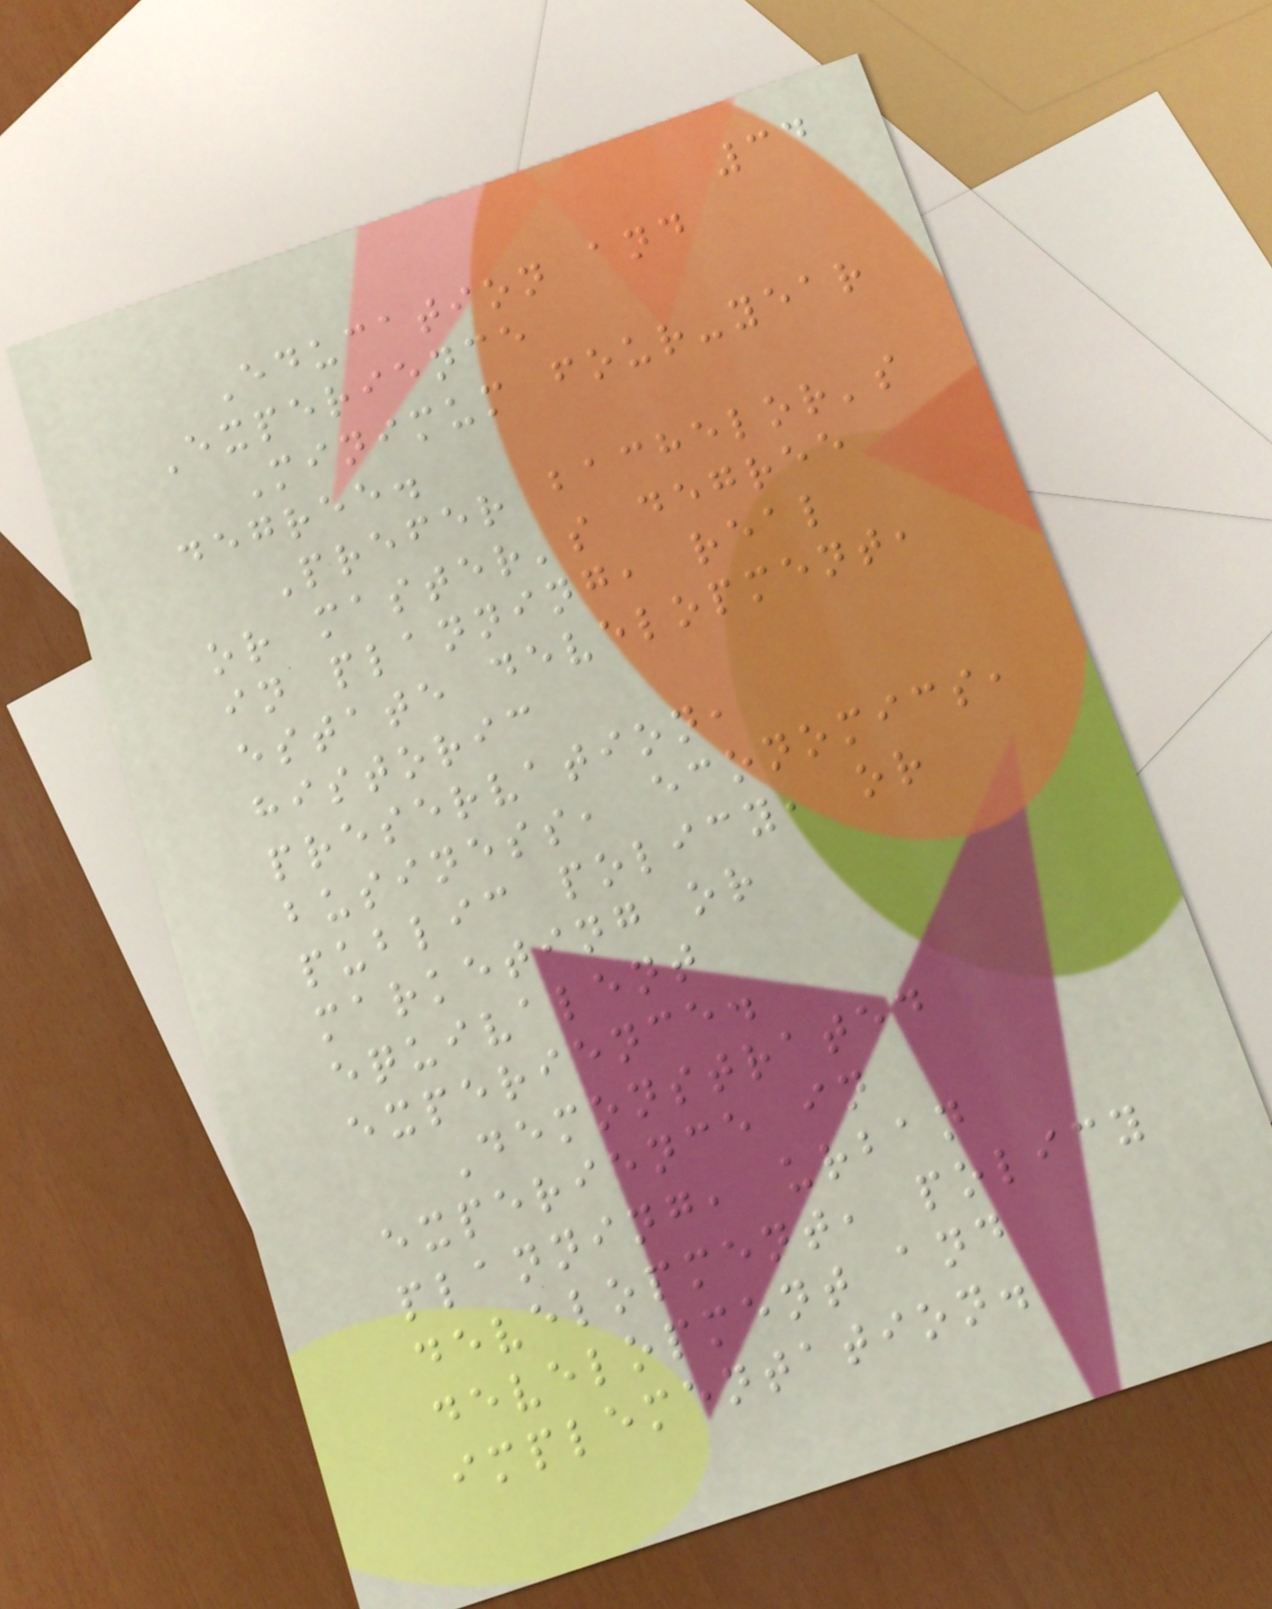34
Education and
Experience
Minimum four-year
degree.
Prefer bachelor's
or master's degree
in planning, real
estate development,
historic
preservation,
business, economics,
public policy, or
marketing or
equivalent
experience.
Demonstrated
experience in
planning, urban
development, policy
development and
implementation.
